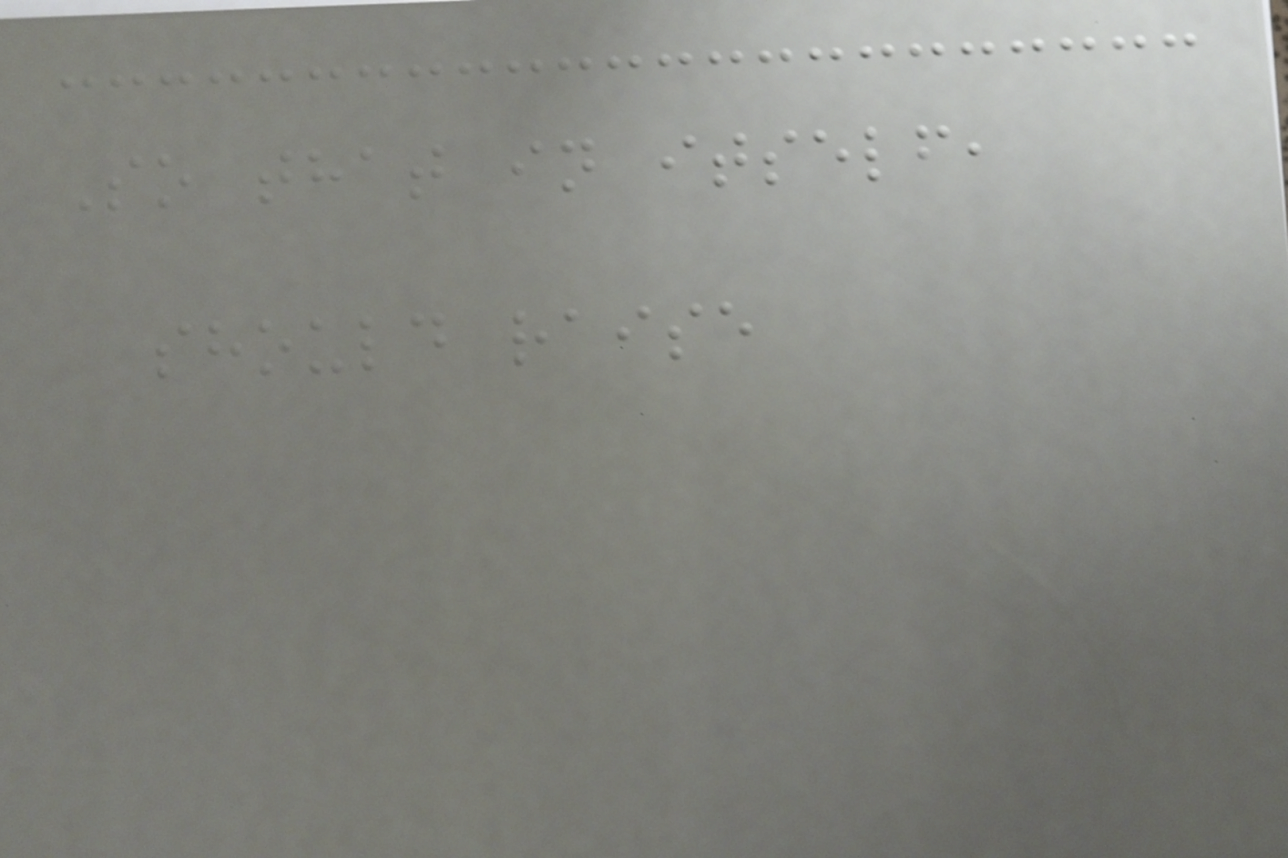So that in itself,
should raise
